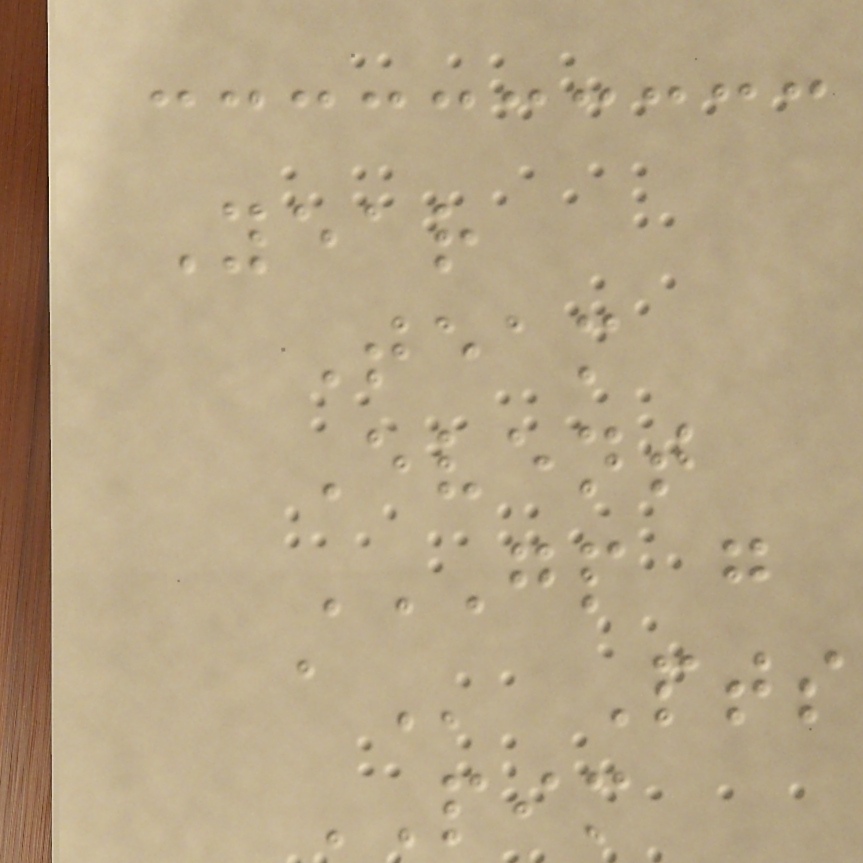Year
Team
Event
GP G
A Pts
PIM
